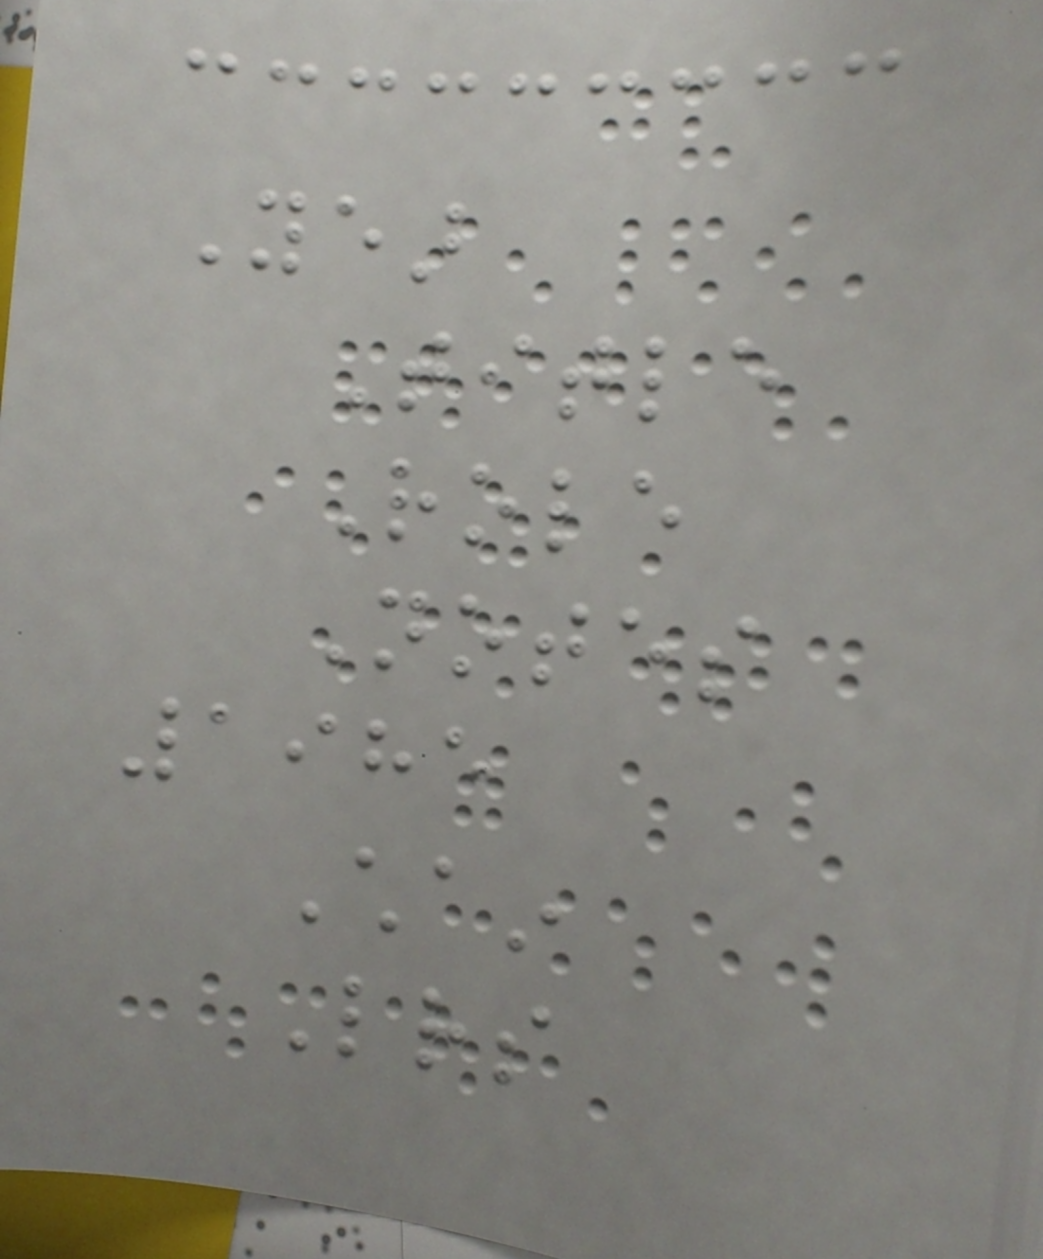Year
Title
Role
Notes
1985
Chain
Letters
